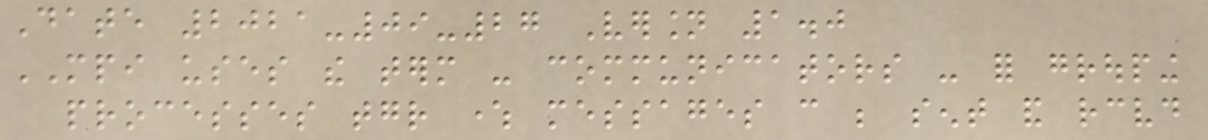Date 2021-09-27 Version 1.0
MPI uses the term - communicators - for grouping
processes together where messages can be sent and received
